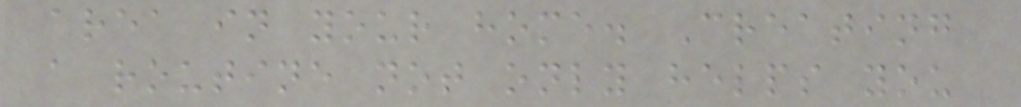area in your home. Creating
a routine not only helps you
